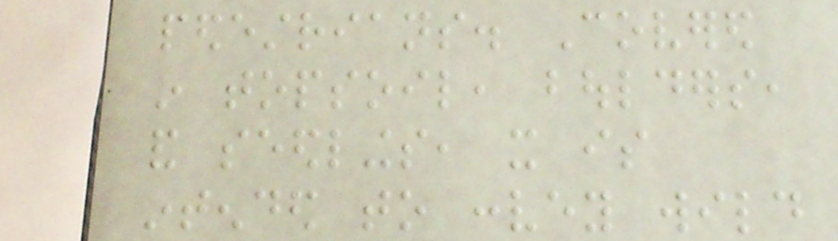pedestrians. Covered
in topsoil, boulders,
and seedlings, it is
intended to convey wild
